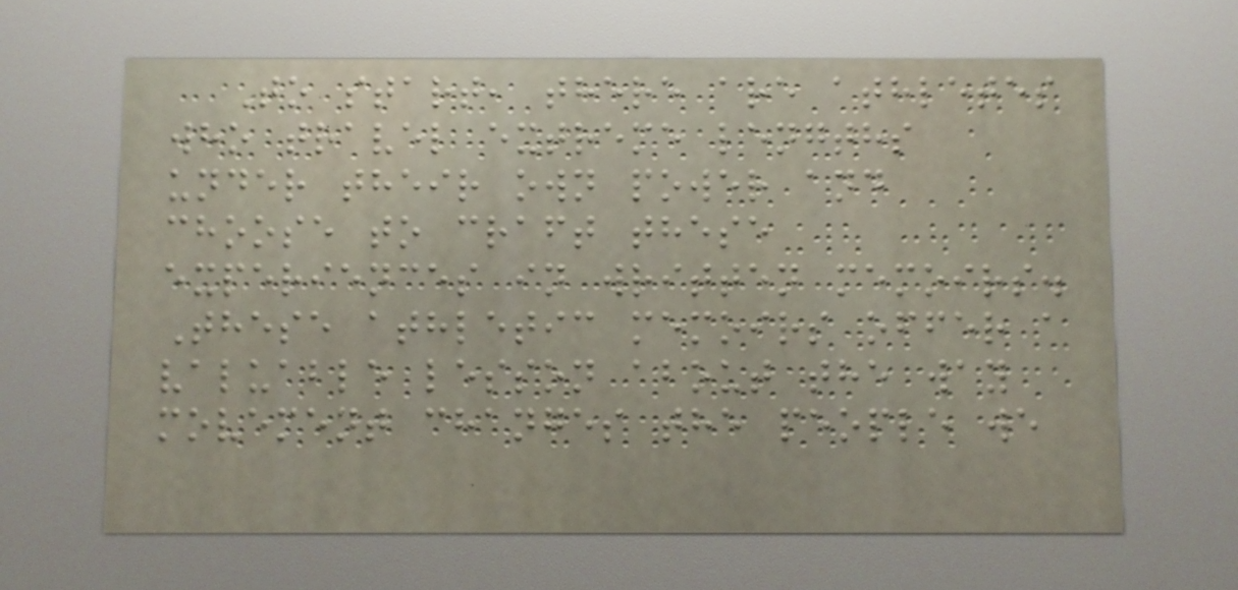To start, there are athletes
who travel extreme lengths
under their own power and
choose to craft these
experiences in written memoirs.
These athletic memoirs offer a
valuable lesson about the way
movement changes the people we
